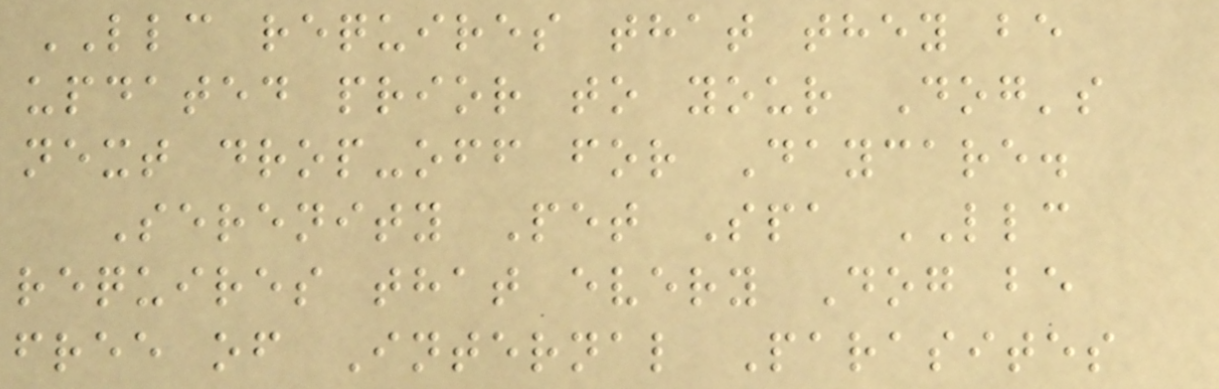LLC requires that they be
updated prior to your Dog's
next drop-off for Daycare.
Serenity Pet Spa LLC
requires that every Dog be
free of Internal Parasites
